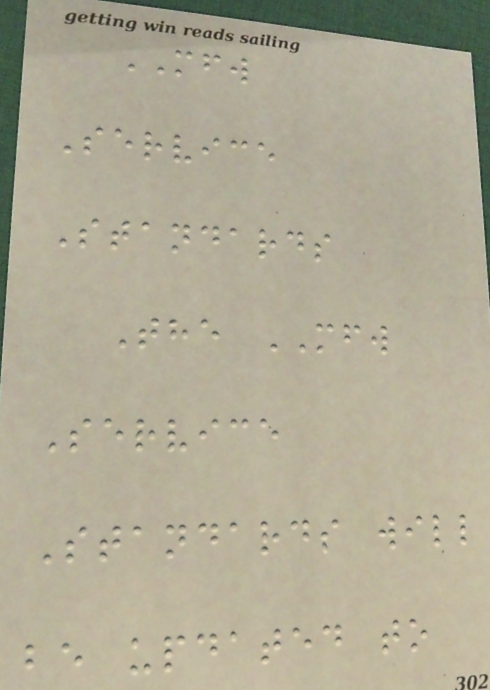MFW
Service
Standards
The MFW
Service
Standards will
be updated to
